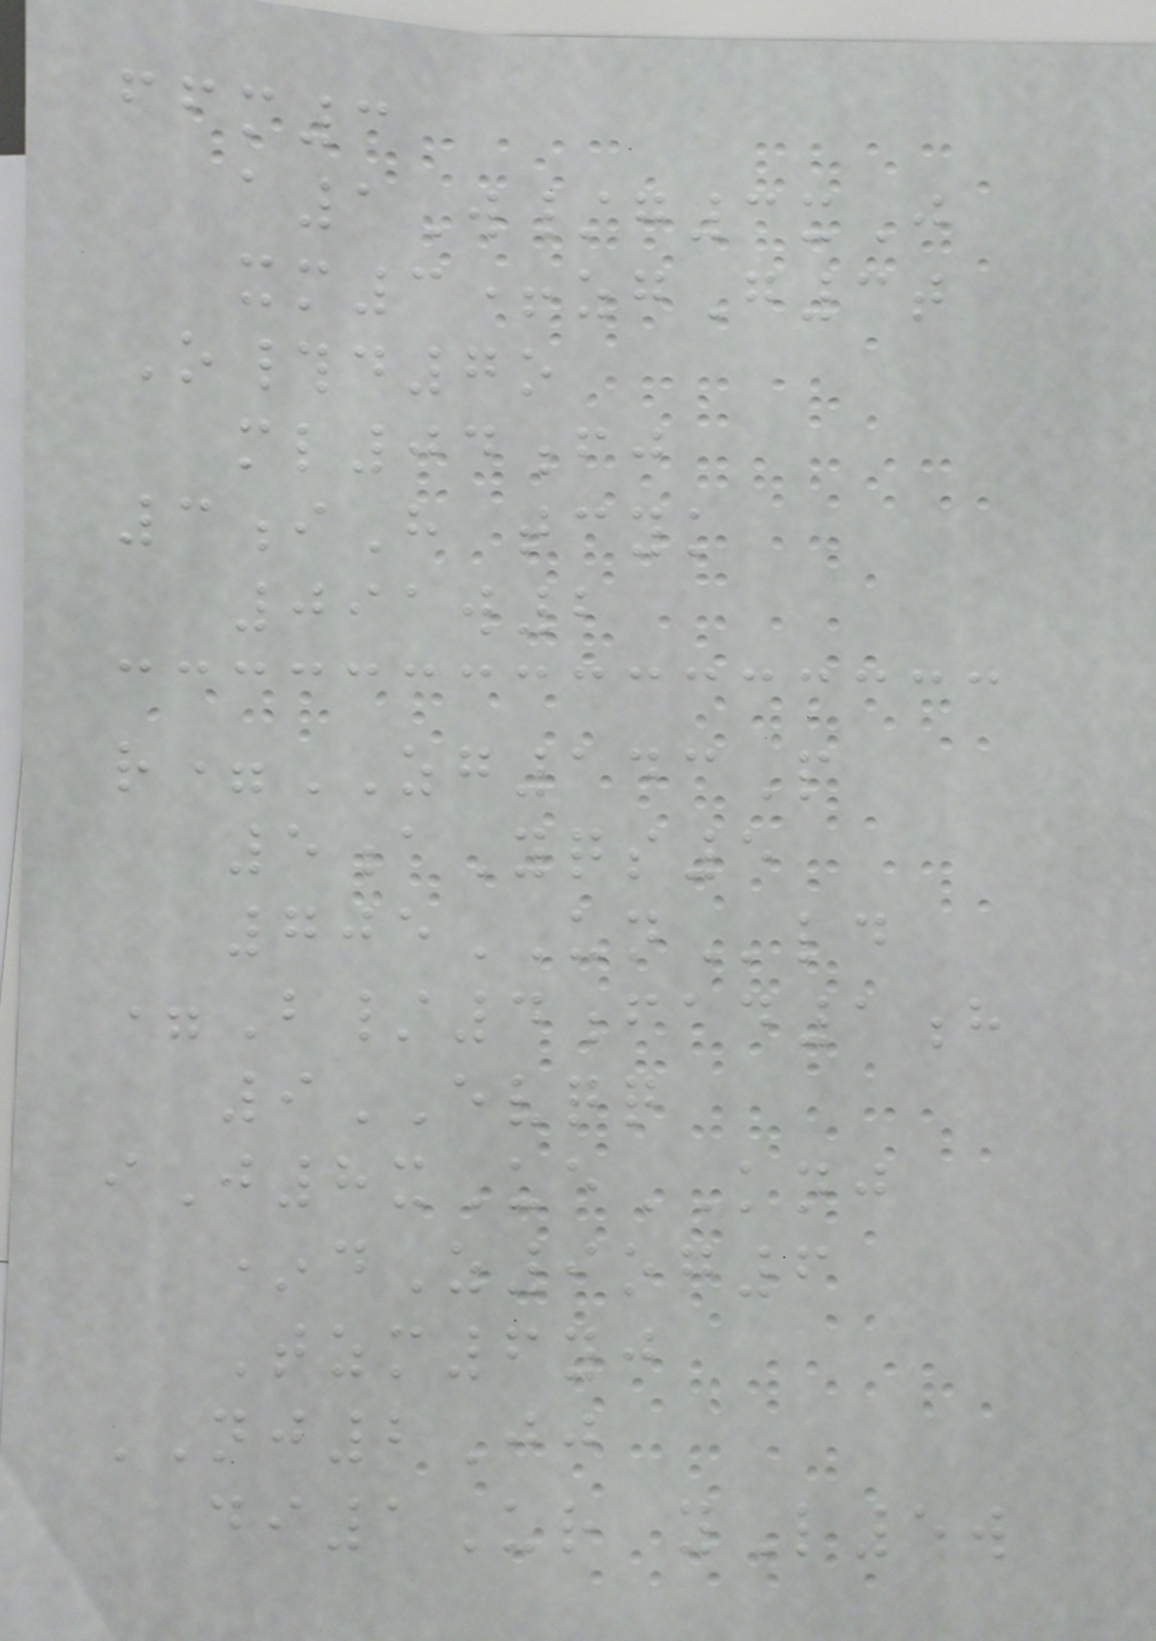ffm3
a1W/g3xJ
xm3+zgG3t
O#d7o
ml04fj
3iH tcyk
091w2
r=ZG143P
5aYqs5
705UNld
=B/4fad1h
9EVQQ
iJ8xUeKNJ
*dZ9og6
Tzm6yj
NJ2Jj
di1Ur yL5w
